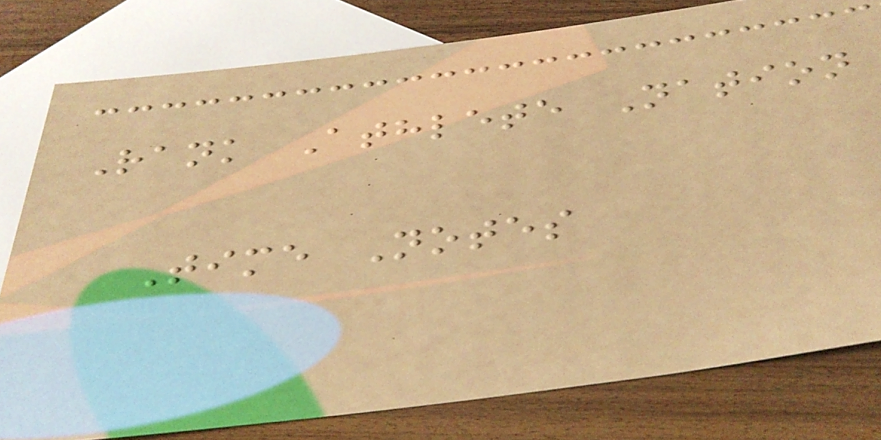Rank Athlete Nation
Time Notes
